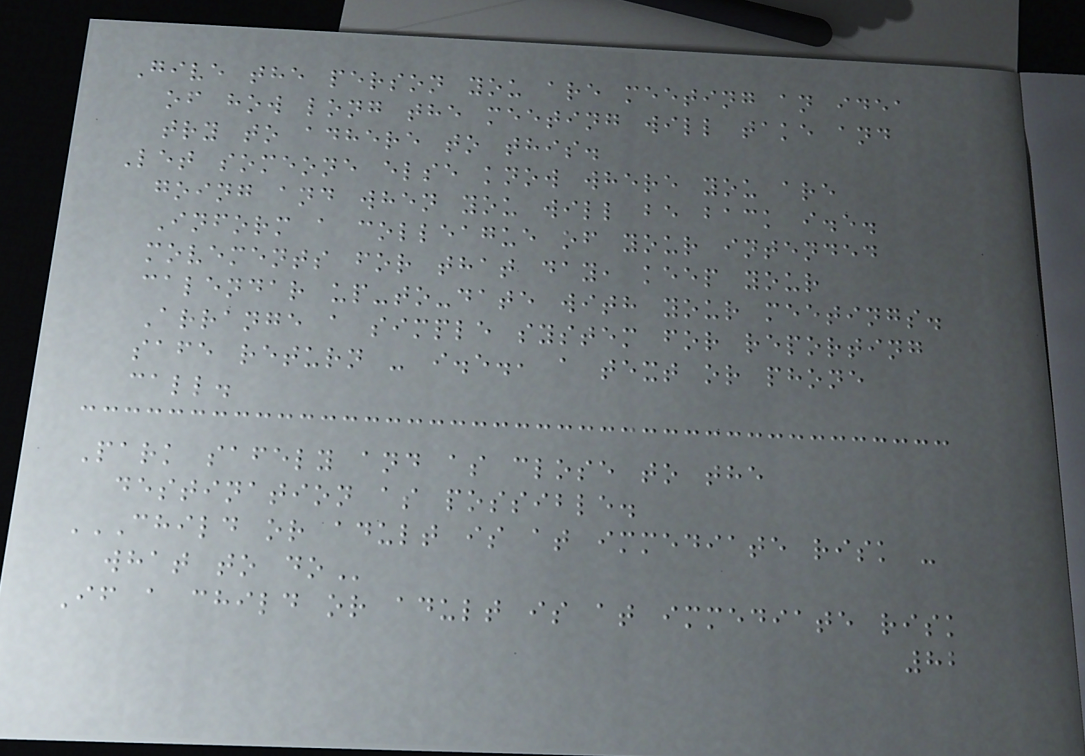Give the person you are meeting an idea
of how long the meeting will take and
try to adhere to this.
Let someone else know where you are
going and when you will be back i.e.
Inform a colleague of your intended
movements for that day, keep your
calendar up-to-date with your meetings.
Arrange a simple system for reporting
safe return - i.e., a text or phone
call.
Park safely and as close to the
destination as possible.
CHILD OR ADULT IS AT IMMEDIATE RISK -
WHAT TO DO
If a child or adult is at immediate risk
82
